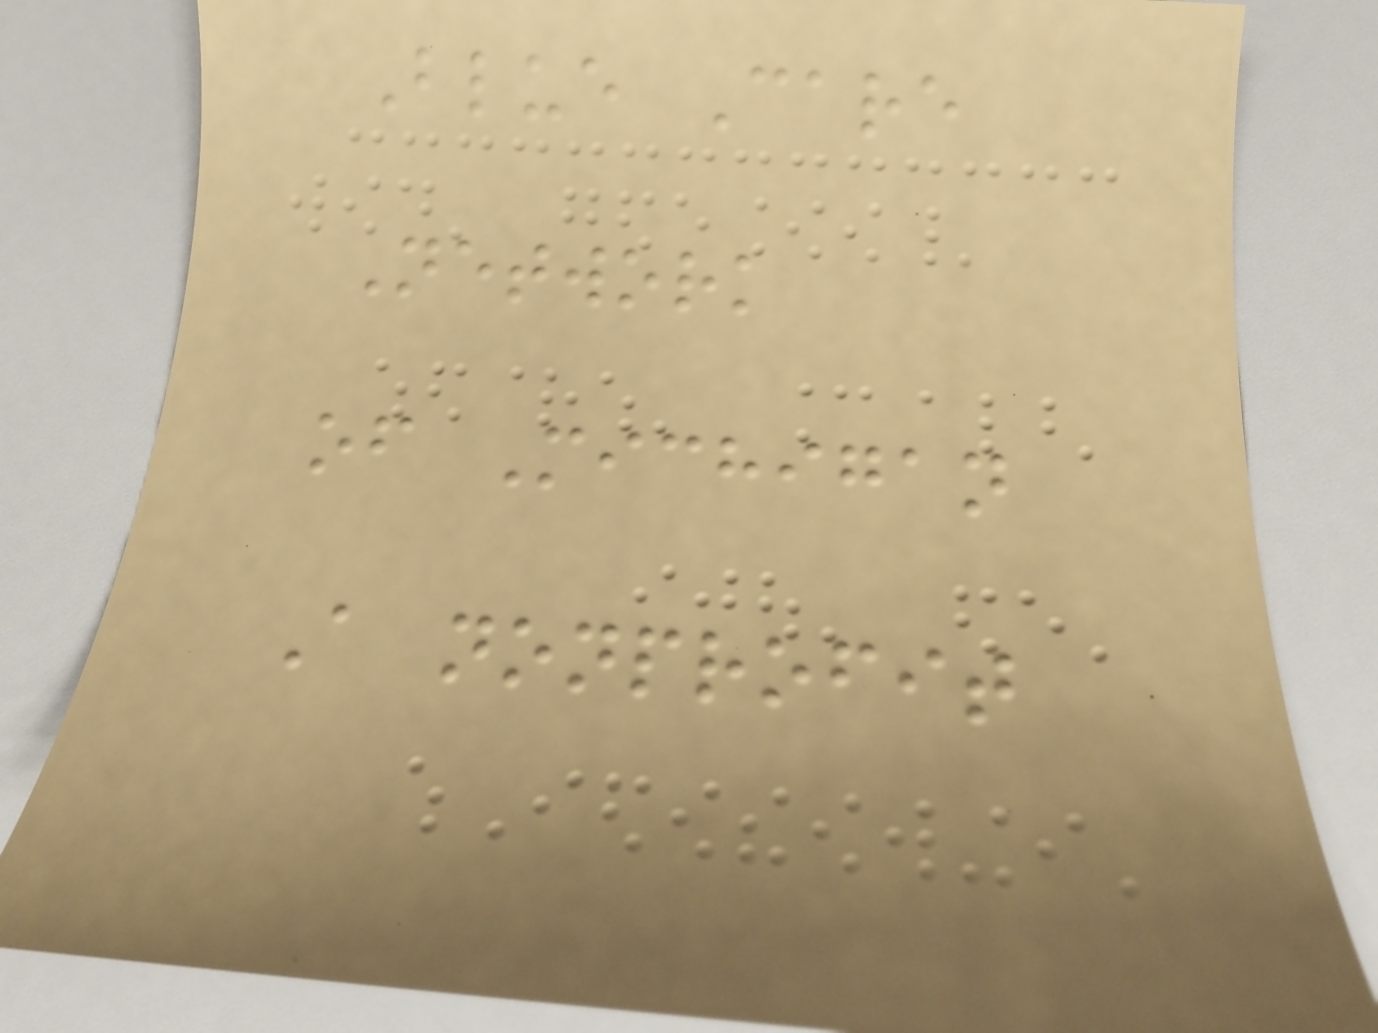Blue Care
Network
of Michigan
A nonprofit
